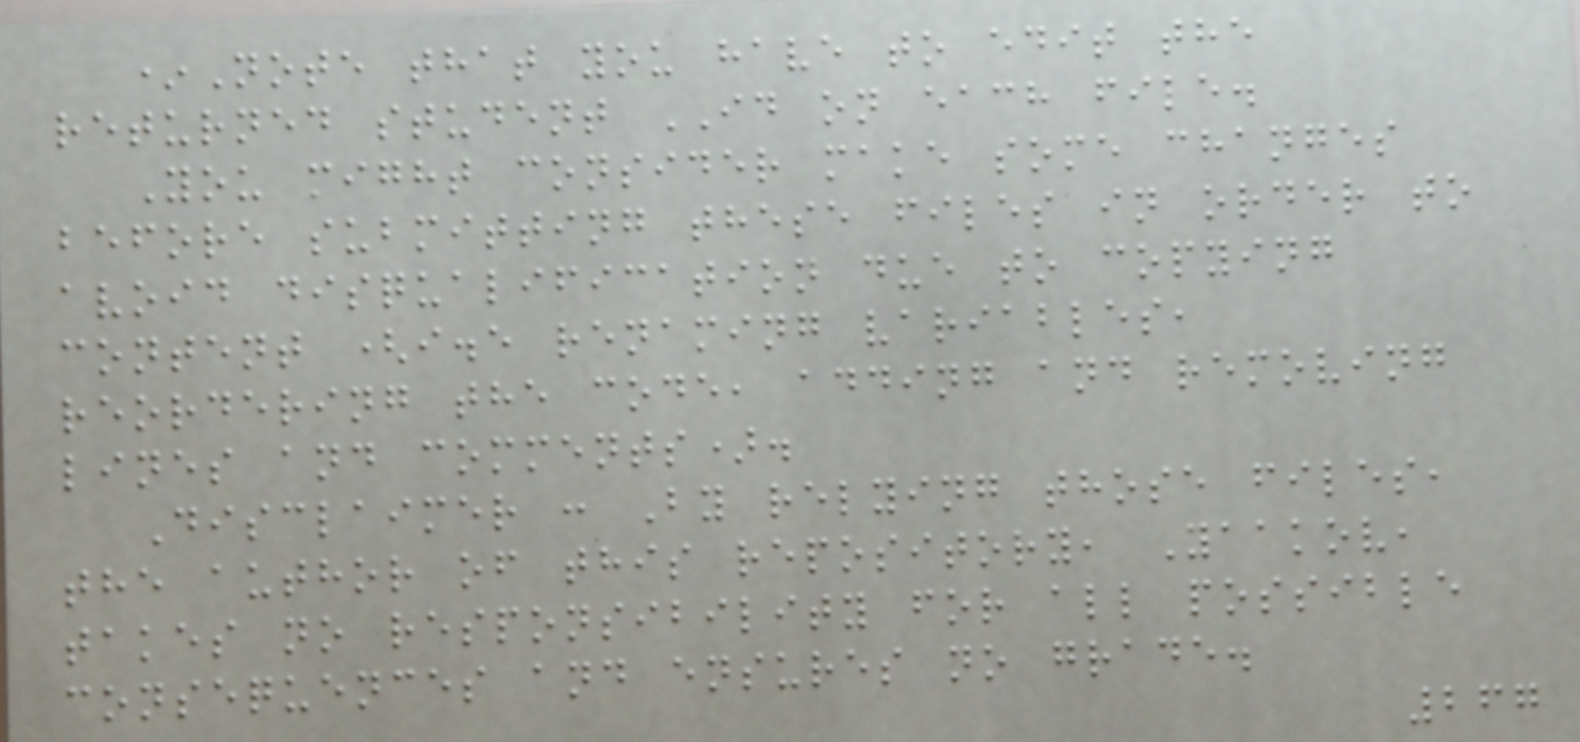*Note that you have to edit the
returned student ID on each file.
You might consider make some changes
before submitting these files in order to
avoid disqualification due to copying
content (i.e renaming variables,
reordering the code, adding and removing
lines and comments).
Disclaimer : By relying those files,
the author of this repository, Yaakov,
takes no responsibility for all possible
consequences and ensures no grade.
267
